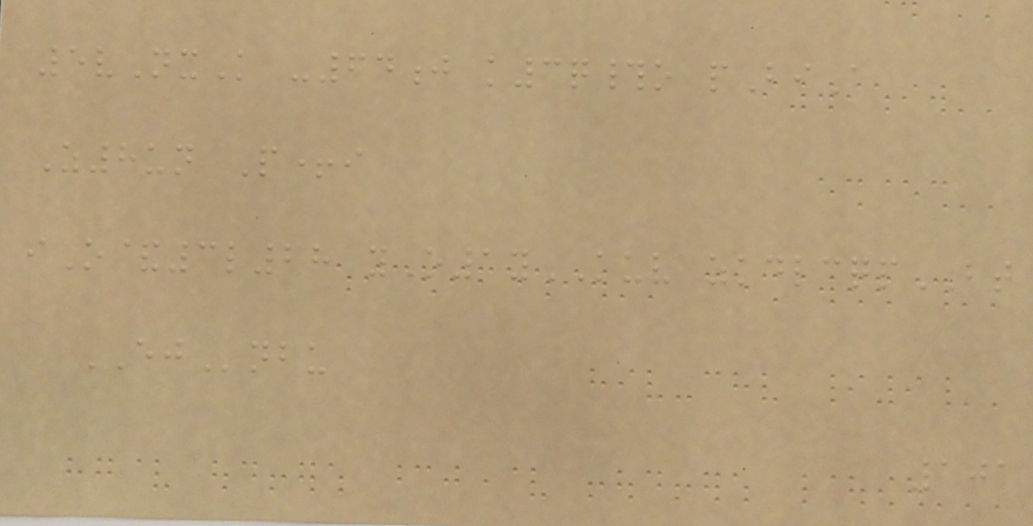5vNxK -64j k3q#o pBiA
Z8un P+i
iO&3l28 yO1yKUV zkdlcqpBT
EJnbu
101
